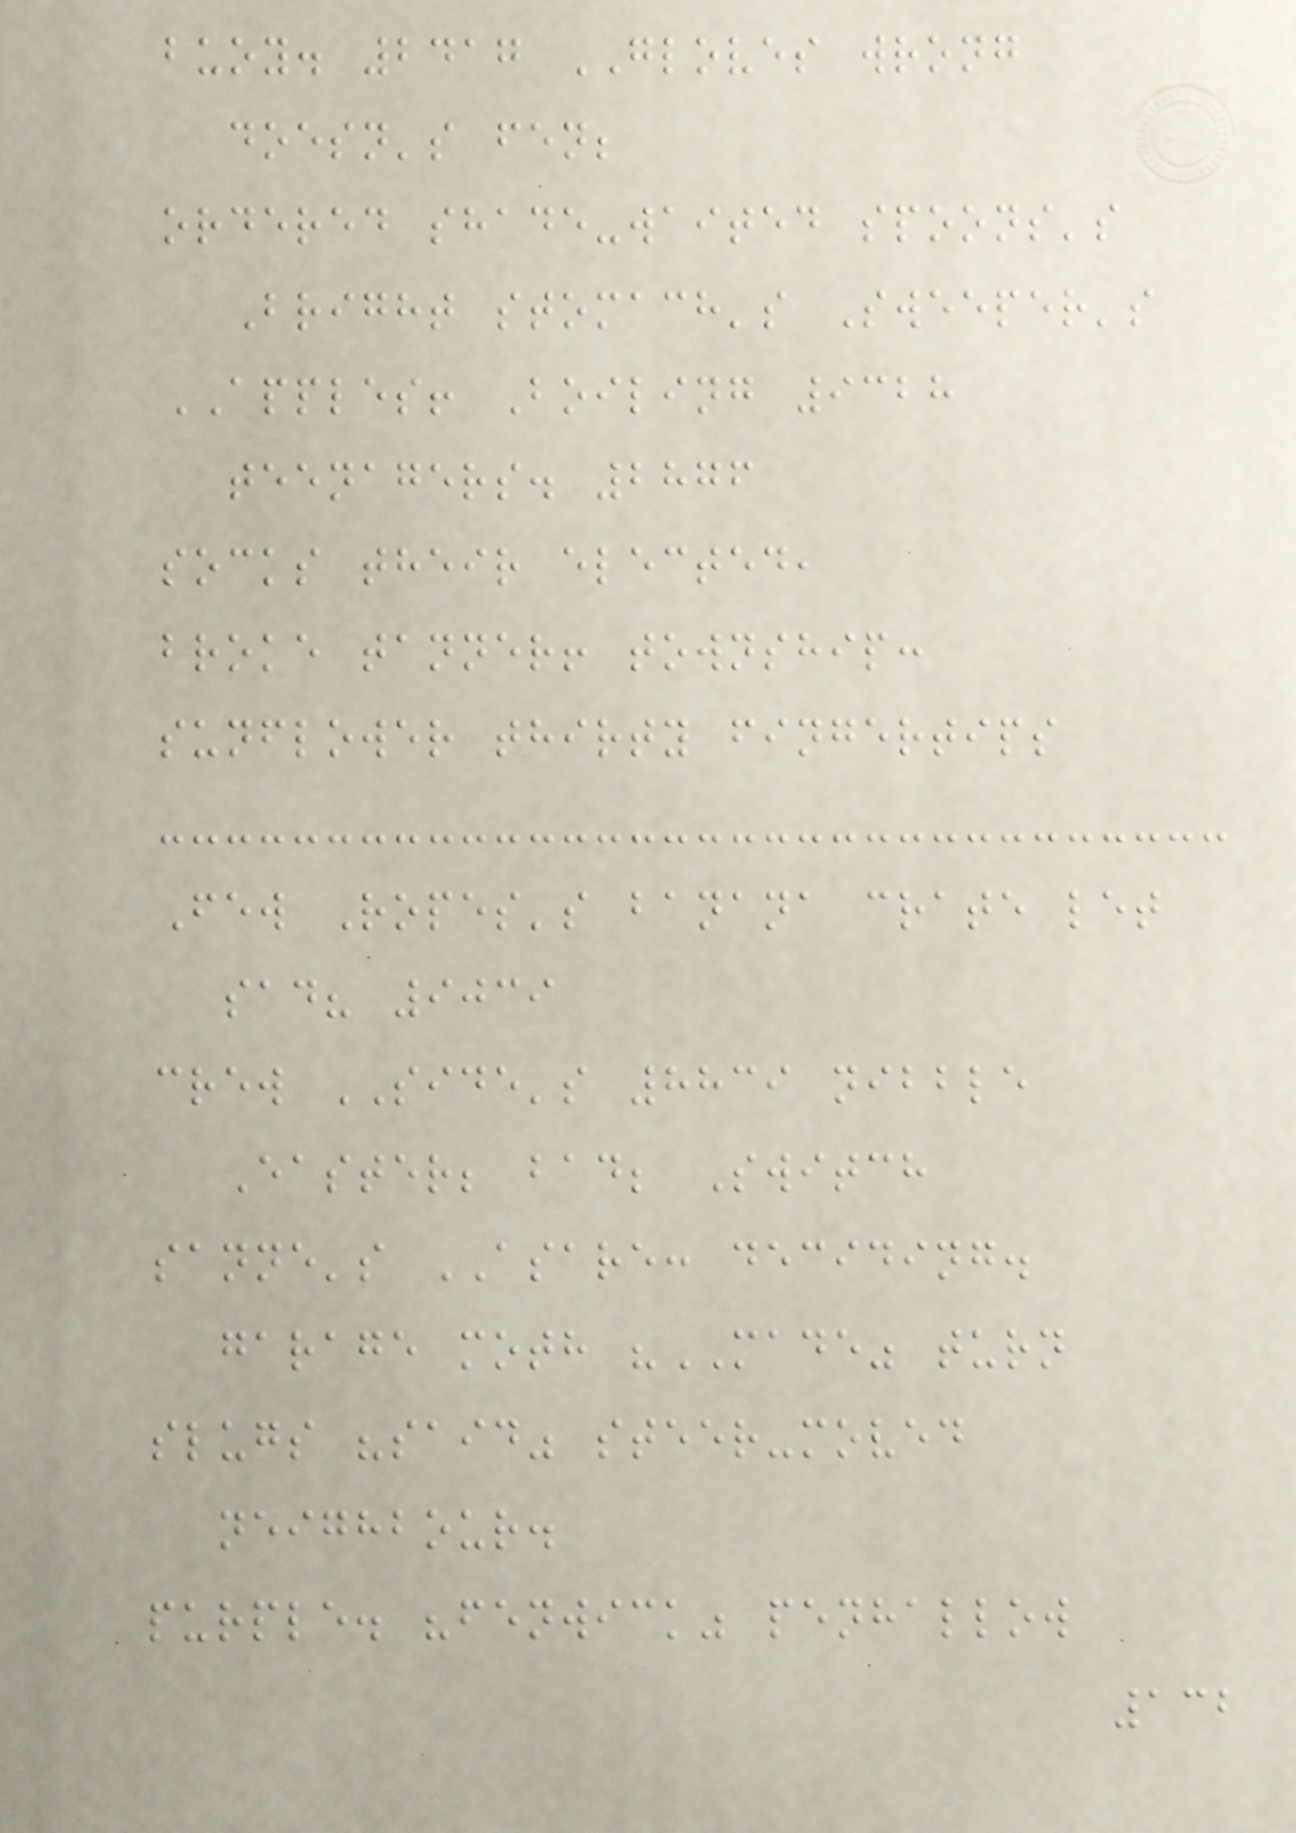buoy. 2417 GLOVES wrong
doesn's fen;
ordered shade-waited spoons's
Bright stomach's Sweeper's
APPLES! Boiling 9328
teenagers. 2876
socks their elected,
broke tanner! township:
sunflower thirty fingertips
Few Ropes's banana crate let
sad? 9039
crew SIDE's 8839 nibble
Easter; bad; Switch
sanne's ASARE: deciding.
garage moth "MADE" turn
slugs "said" steer-moved
neighbour.
purple. "fenwick" penhallow
132
